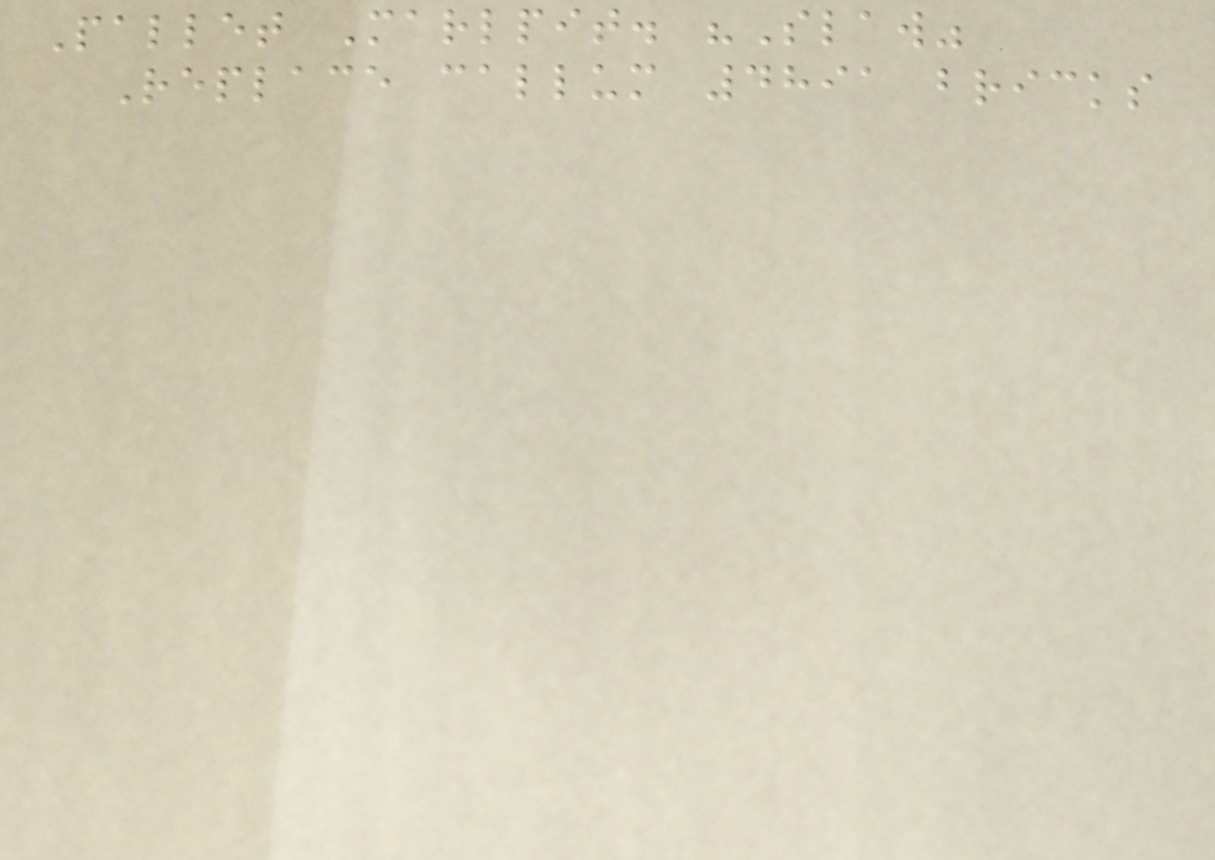Pallet Marlpit. "Slaw"
Replace callum 4891 bricks
